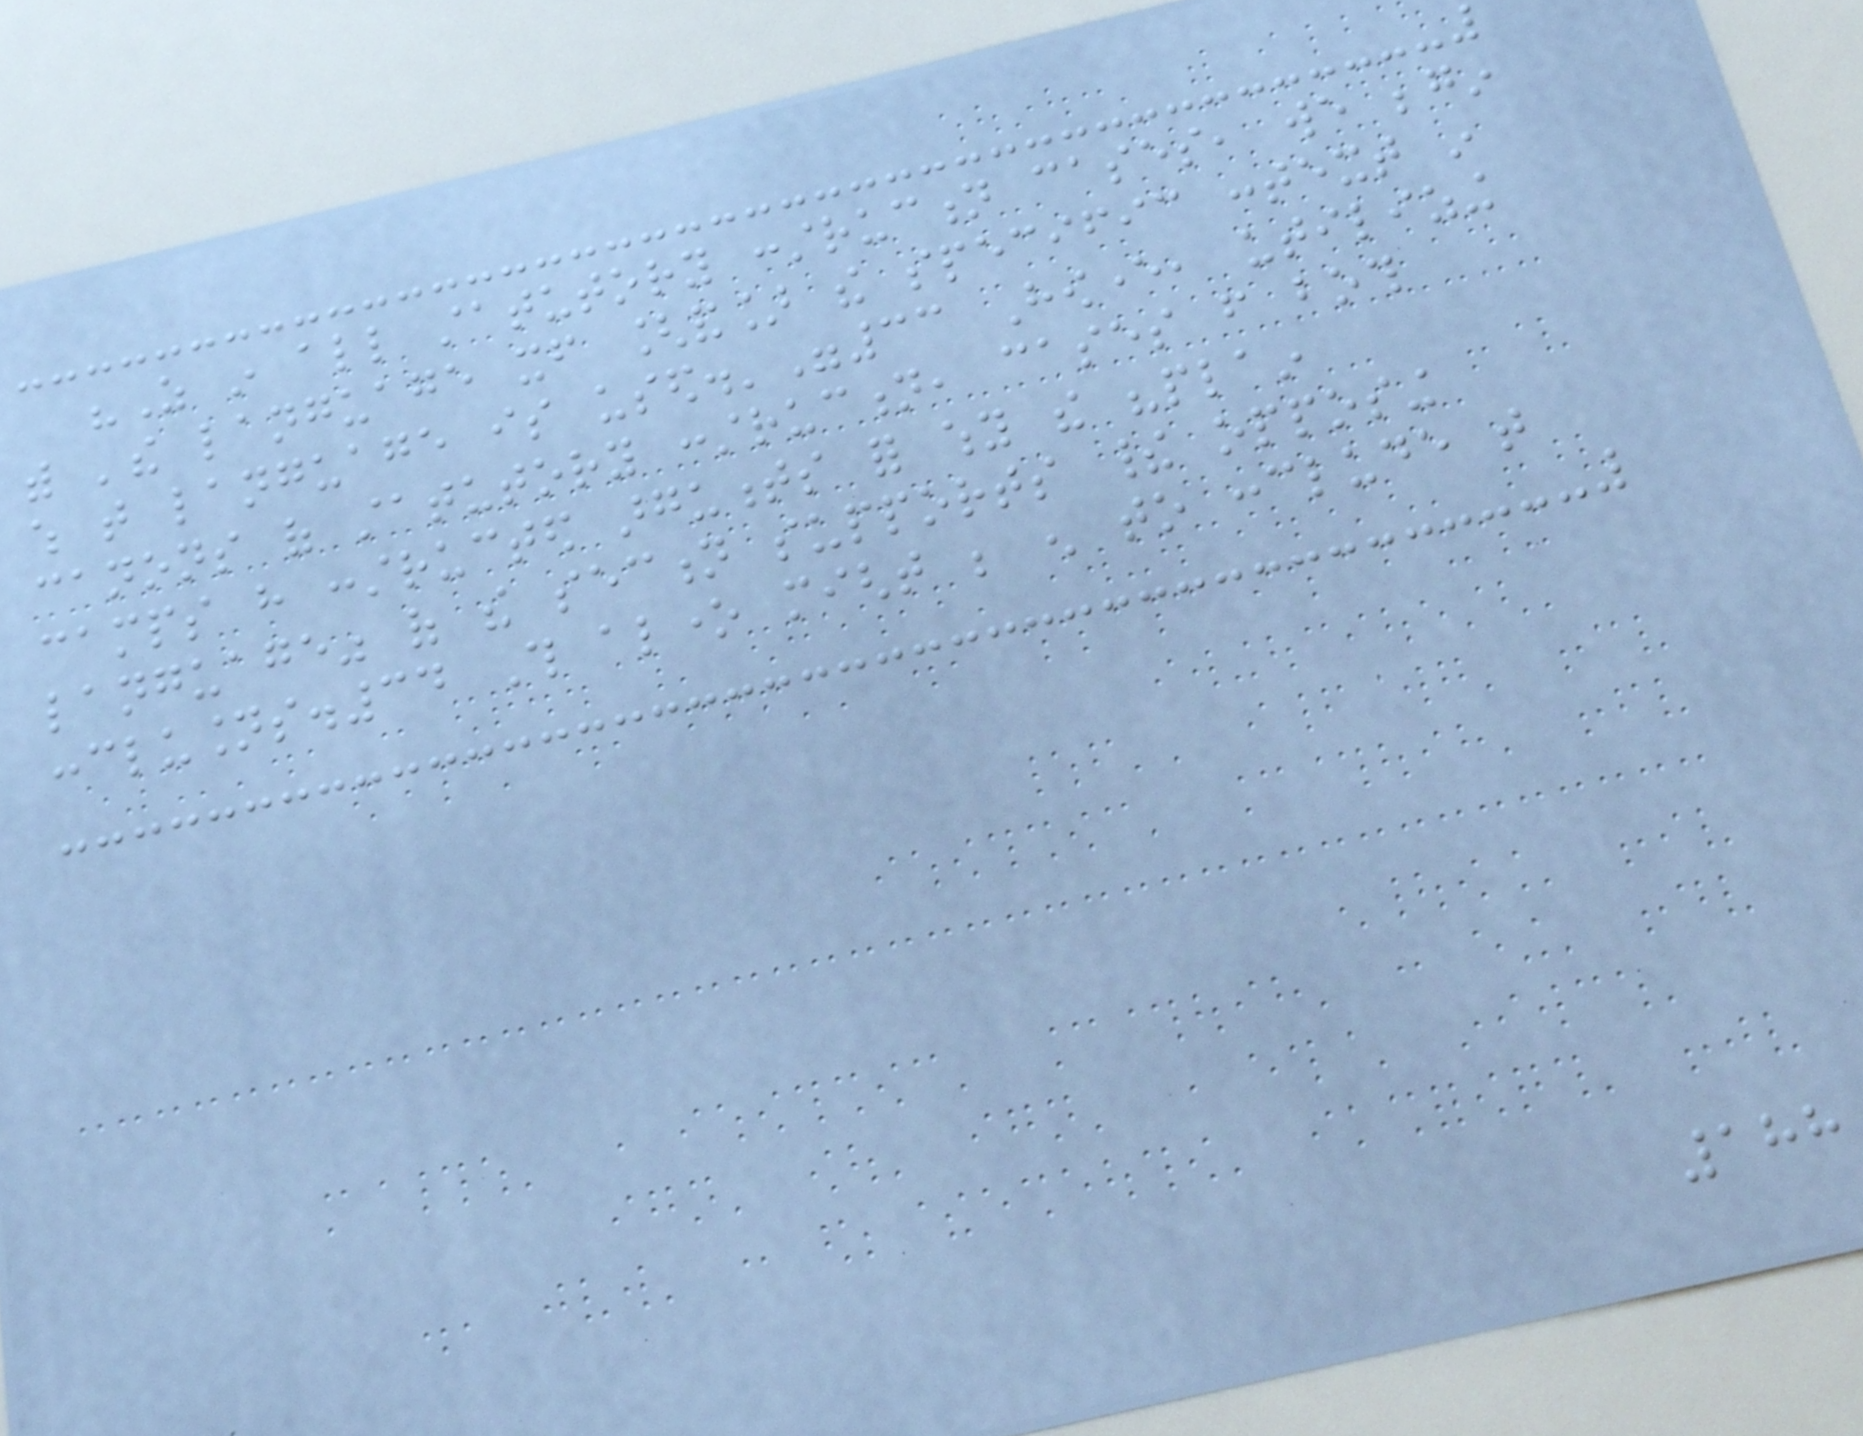"As in all statutory construction cases, we begin
with 'the language itself [and] the specific context in
which that language is used.'"33 However, utilizing
canons of statutory construction, cases from both
camps have constructed arguments for why the "plain
language" of the section supports their opposing
conclusions.34 This alone might be enough to conclude that
188
